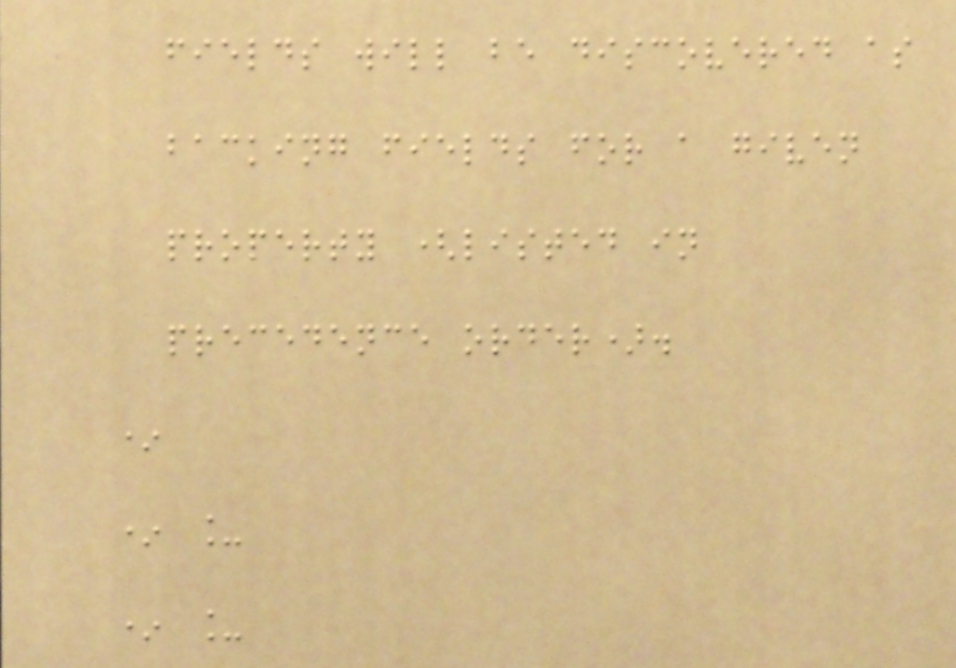fields will be discovered as
backing fields for a given
property (listed in
precedence order).
*
* _
* _
